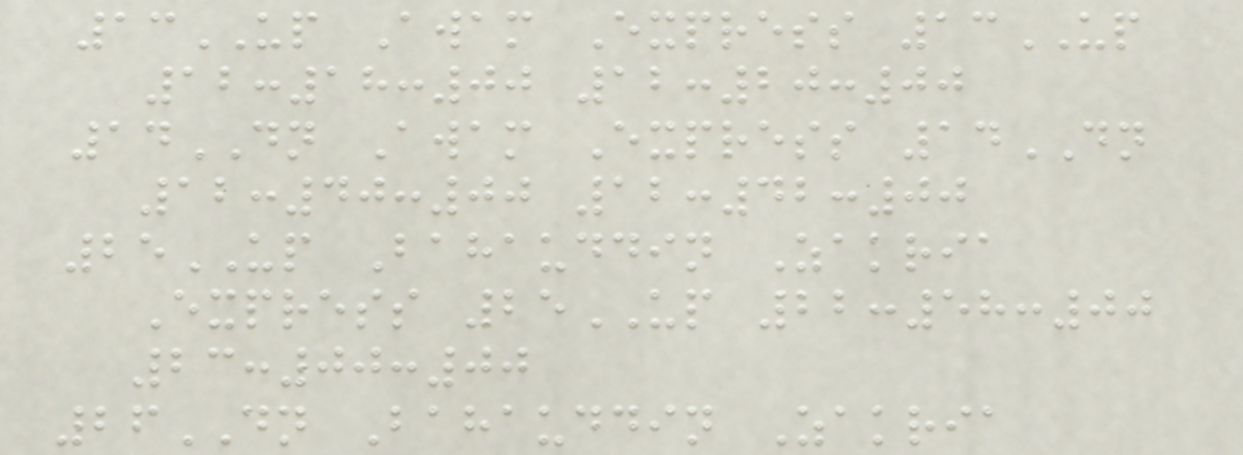13UP Awam Express 13UP
12:18:00 12:20:00
14DN Awam Express 14DN
12:40:00 12:42:00
25UP Bahauddin Zakria
Express 25UP 22:58:00
23:00:00
26DN Bahauddin Zakria
